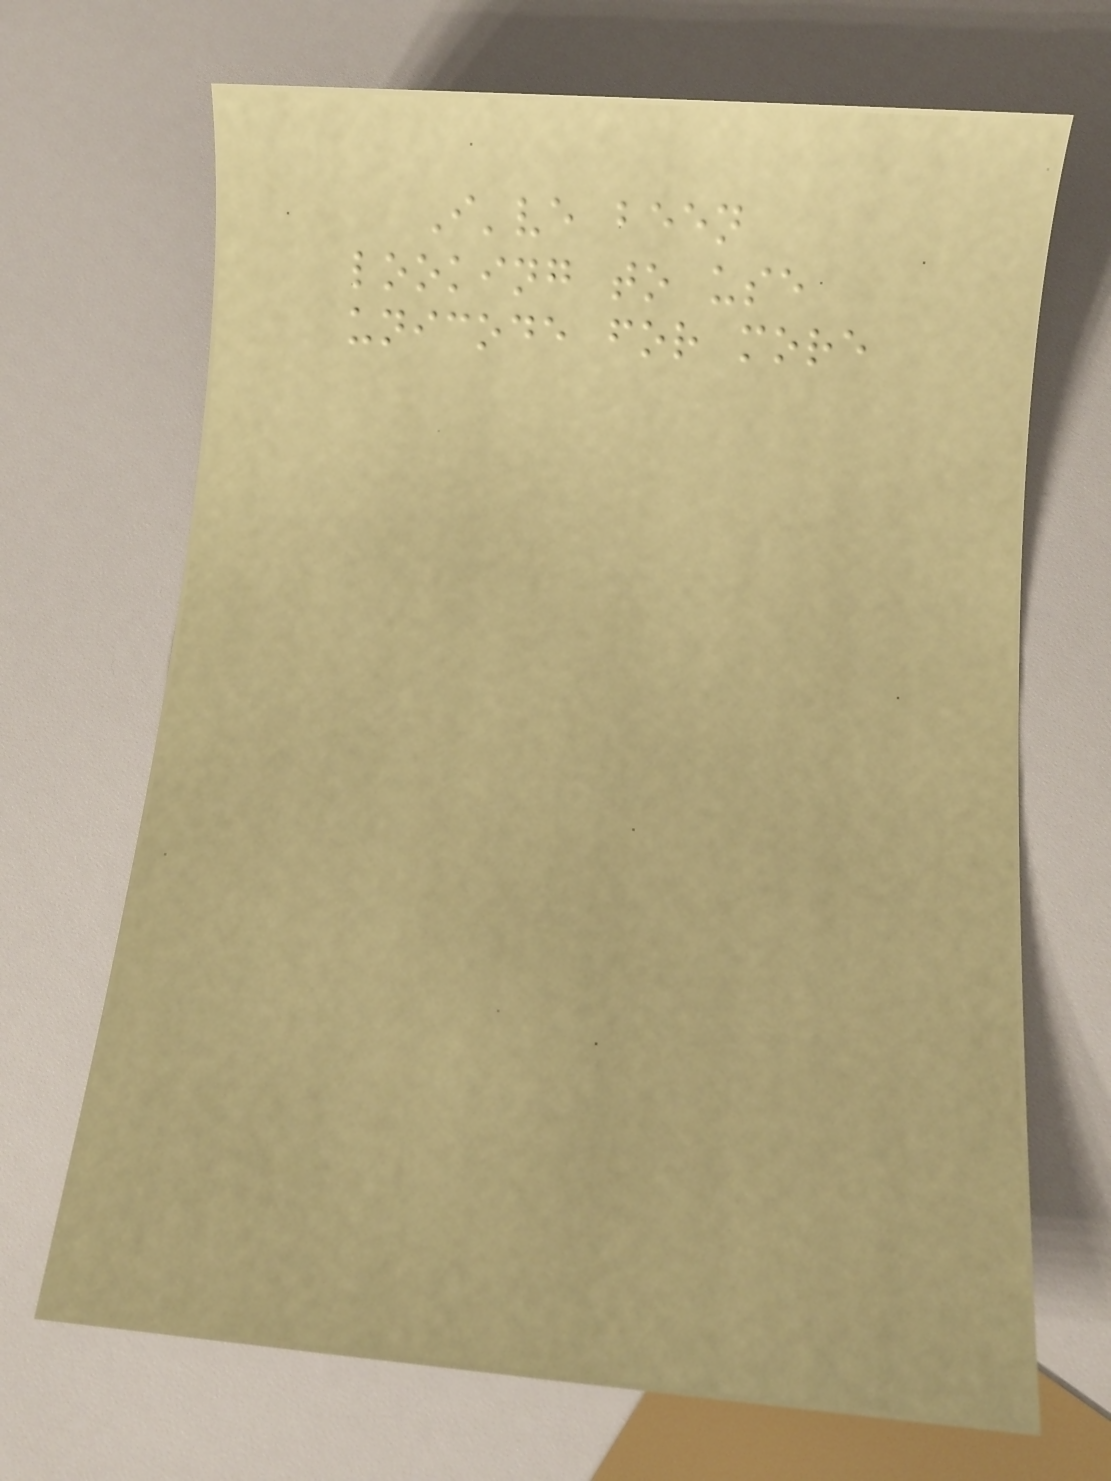I've been
looking to use
unicode for more
